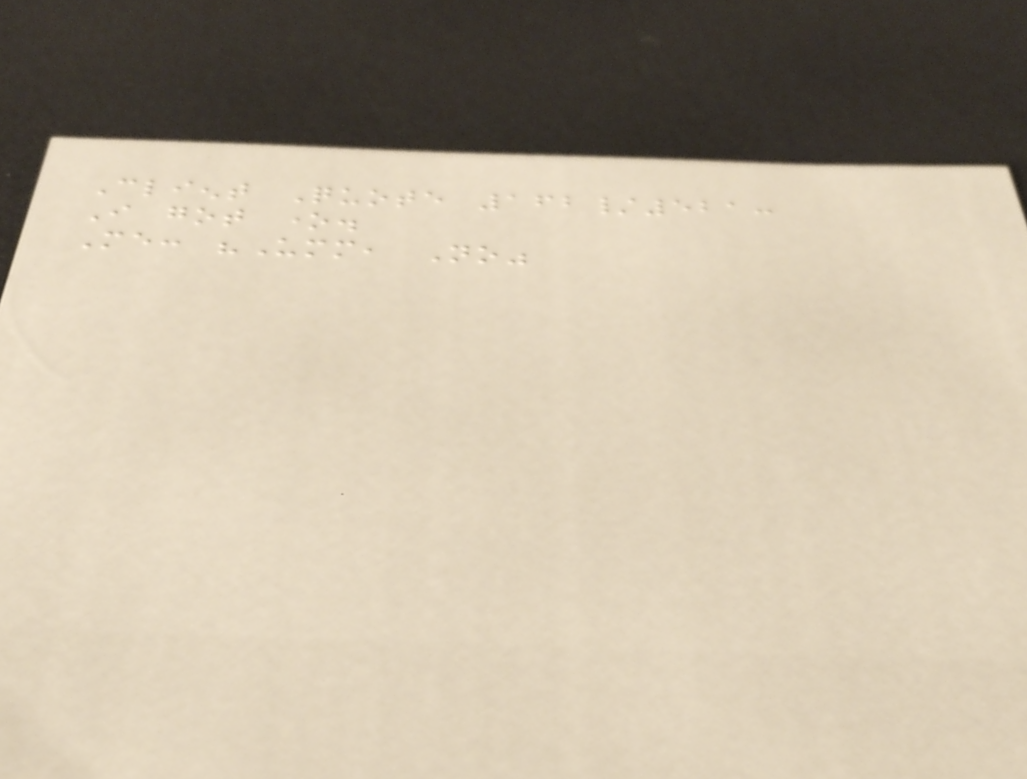Client Quote 162/521:
I got one.
Me: "Umm, No"
